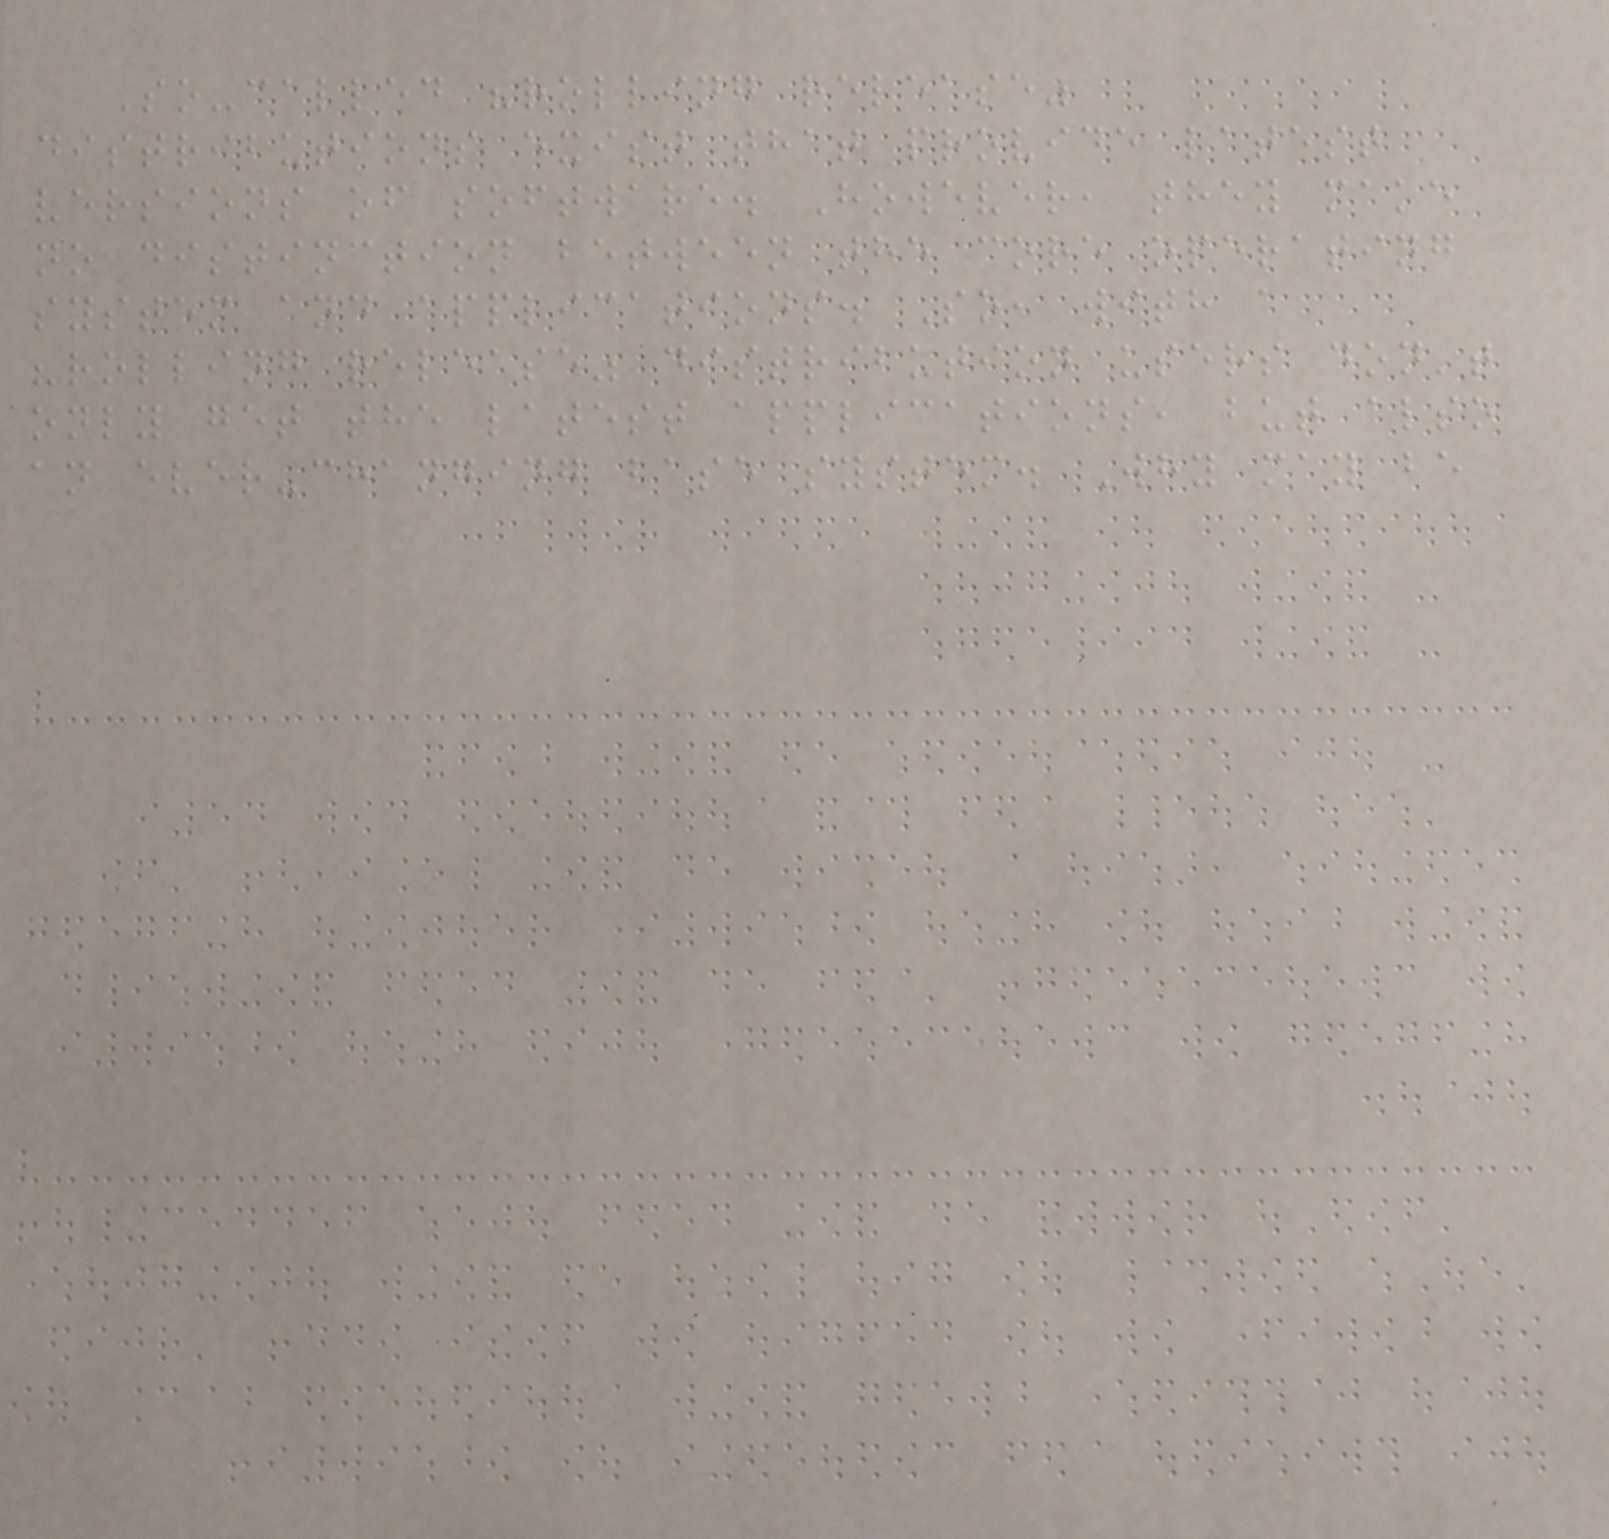So-called "rolling release"
distributions exist that provide latest
versions of software. However, they make
no distinction between the core operating
system and applications. So, with a
"rolling release" distribution users don't
only get the latest applications, but also
an ever-changing base system. Why may be
